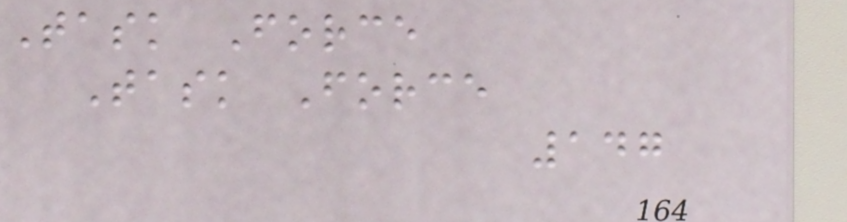Task Force
Task Force
147
